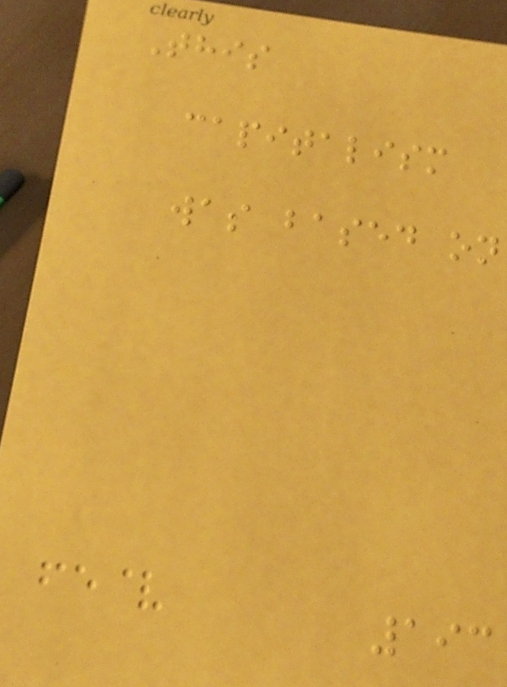This
capitalism
was based on
193
